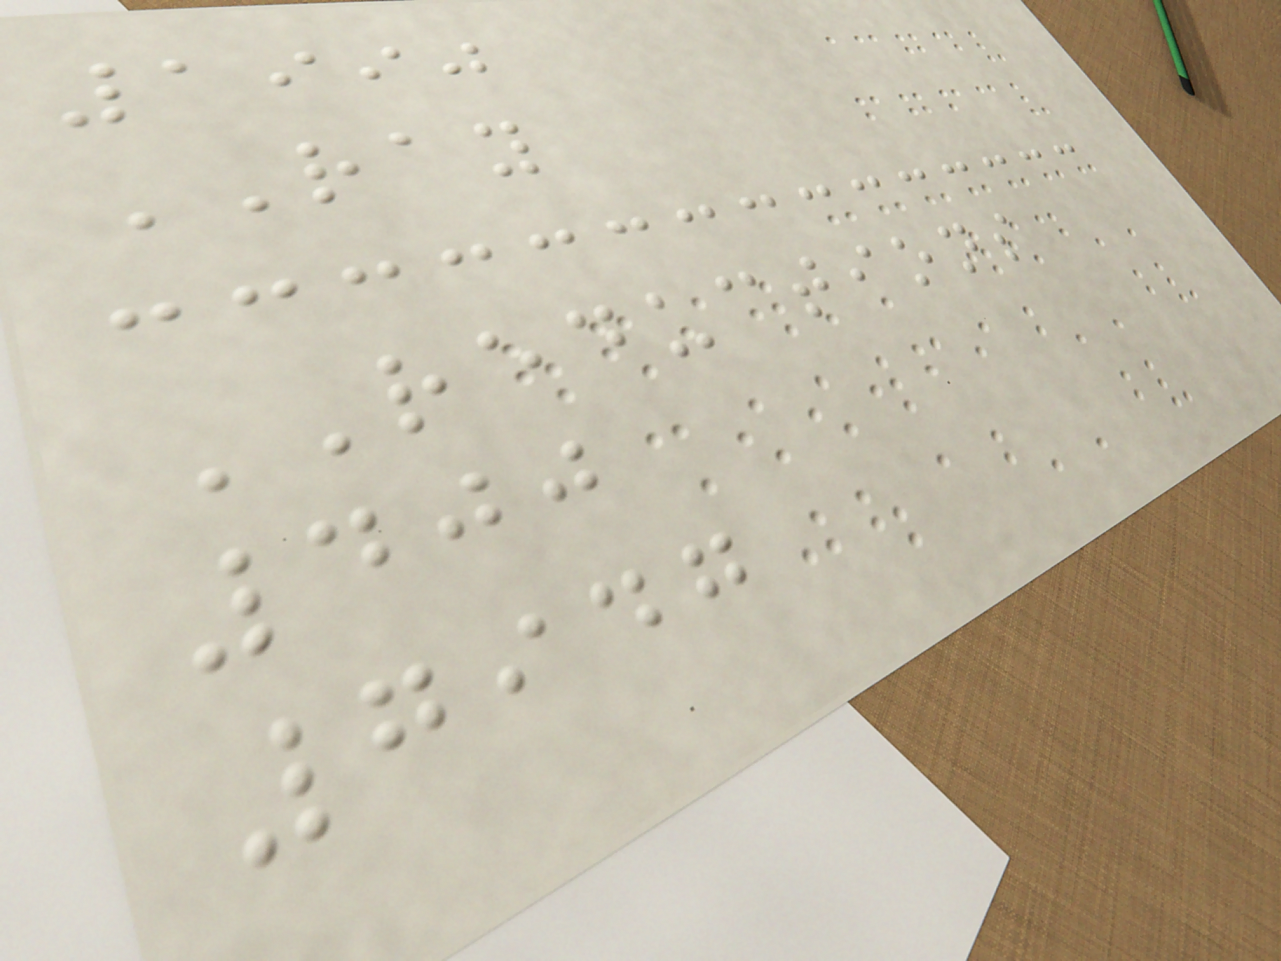1990
RAY
REDUCTIONS
400
7947
